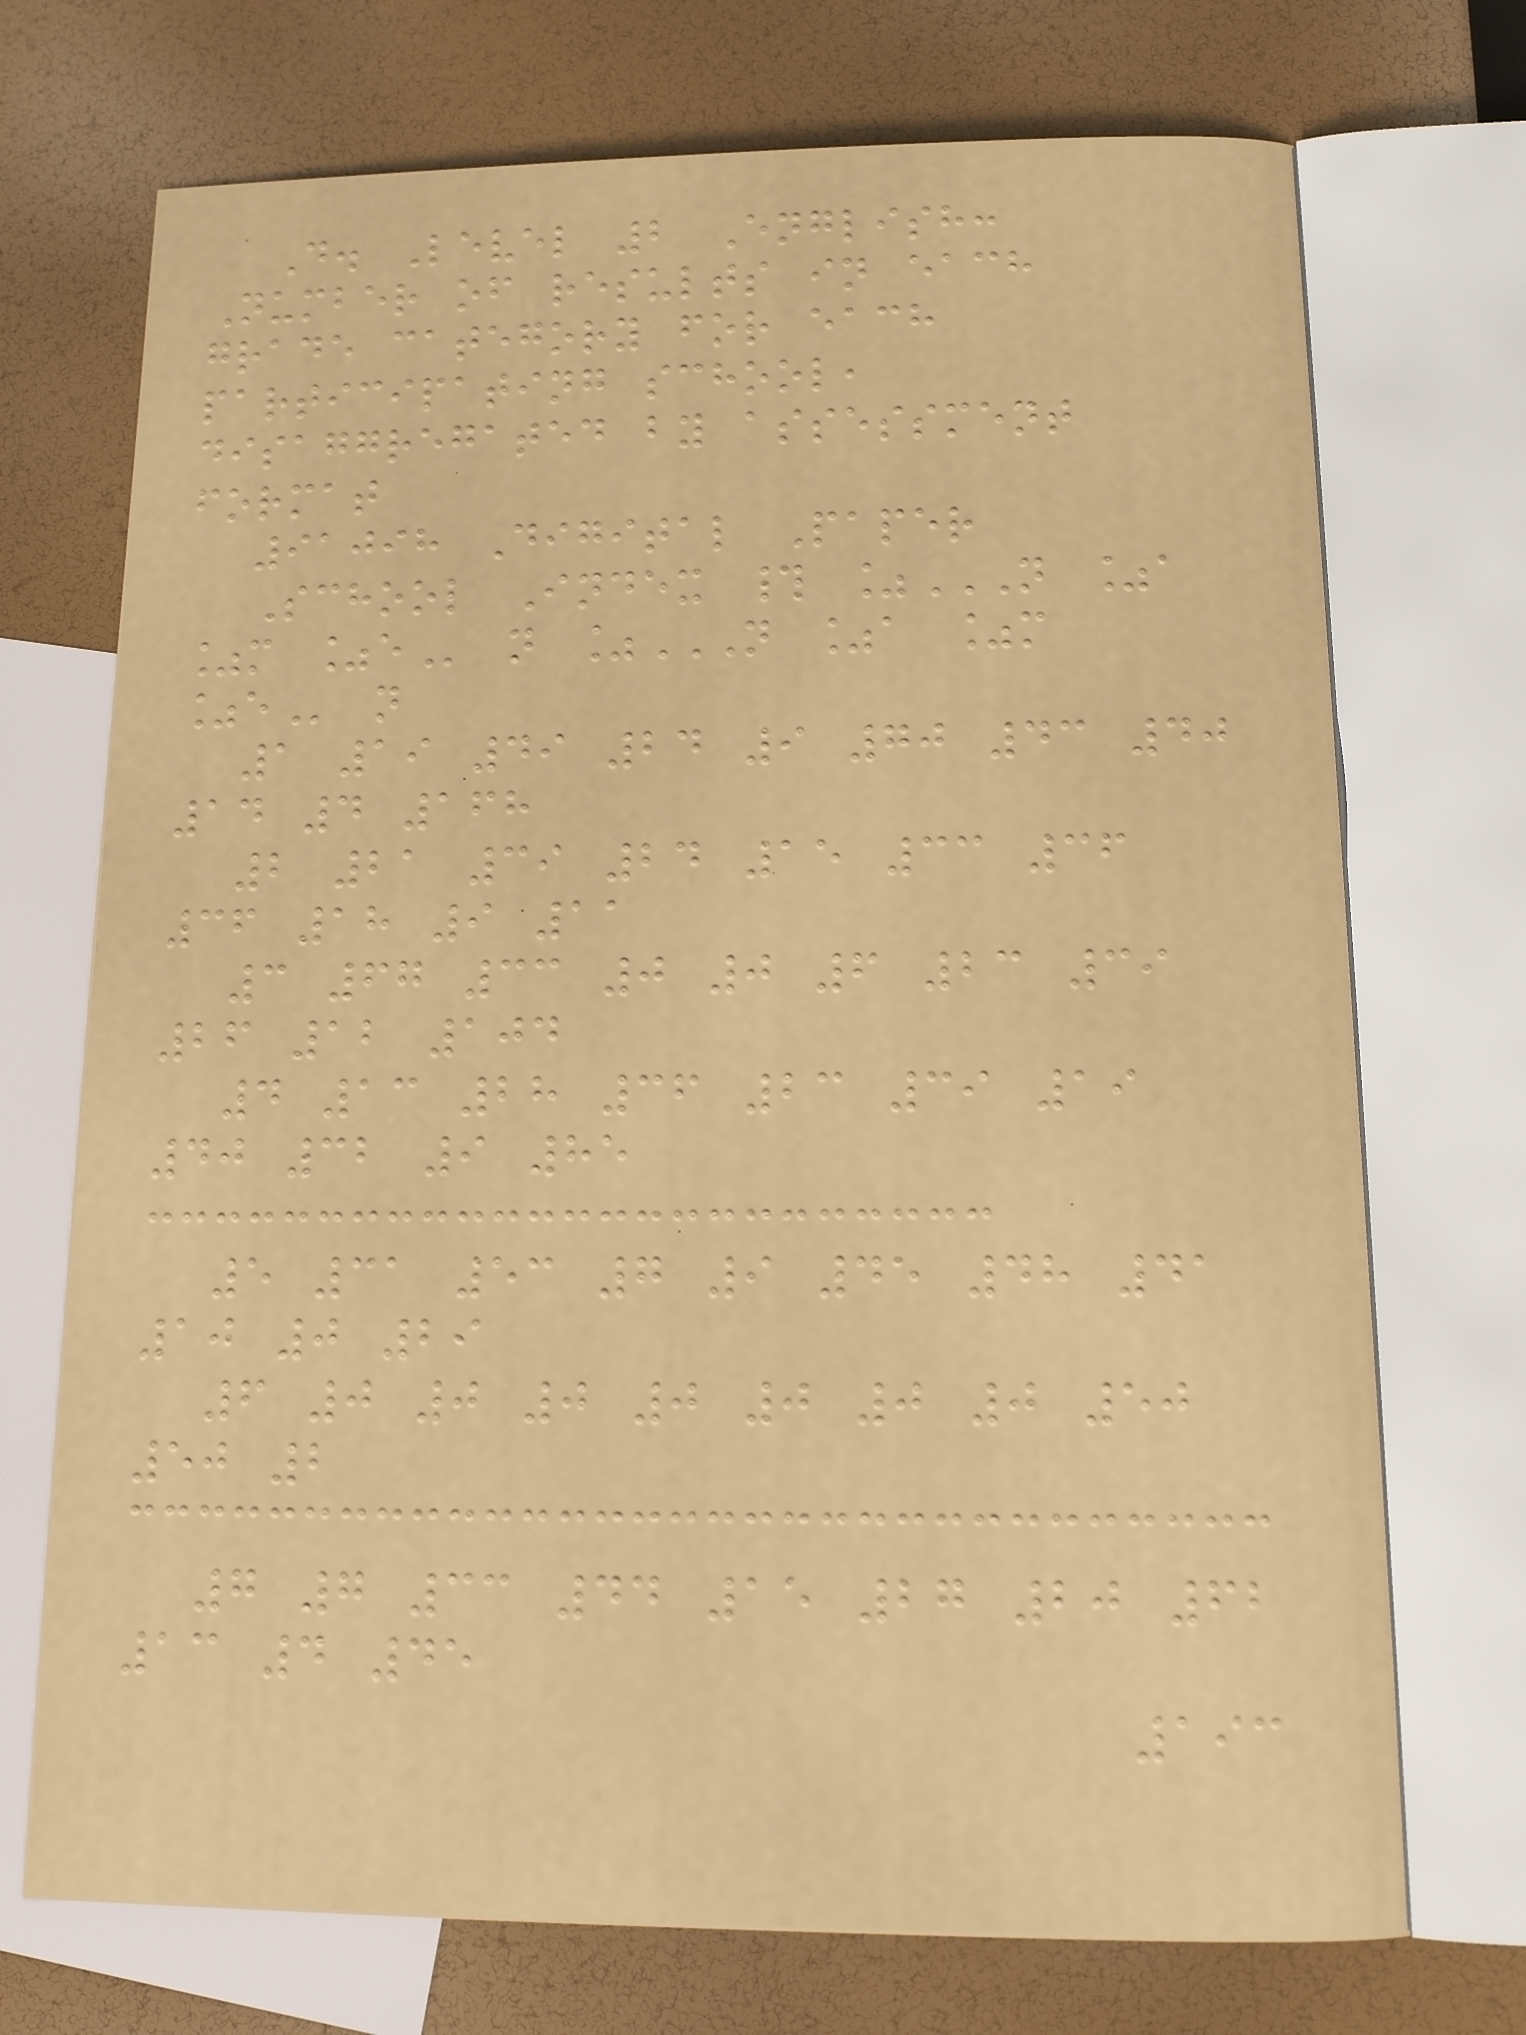D. Level 2 English:
Number of results in each
grade category for each
participating school,
disaggregated by assessment
format
91098 Digital Paper
School Index # %N %A
%M %E n %N %A %M
%E n
1 19 49 24 9 70 43 40
14 4 168
2 21 39 24 15 33 36
36 18 9 11
3 67 33 0 0 6 23 39
26 12 104
4 13 28 36 23 39 19
40 32 9 85
5 31 53 7 9 45 48 41
10 0 29
6 0 0 0 0 0 0 0 50
50 2
7 7 33 44 15 27 20 62
13 4 45
193
